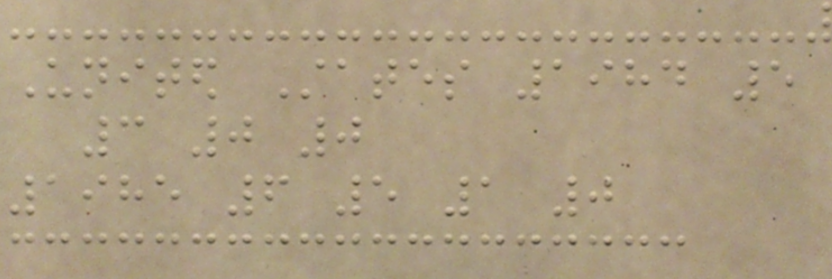United States 1984 5
3 0 0
1985 6 5 1 0
